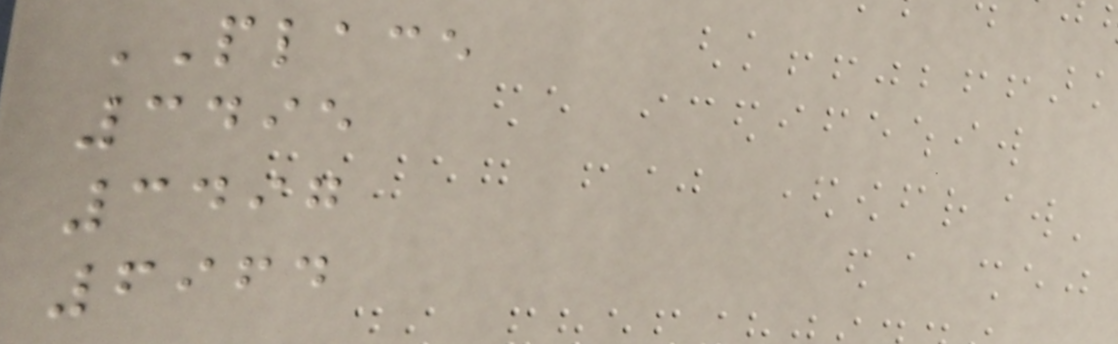PLACE
3495
3497
6964
